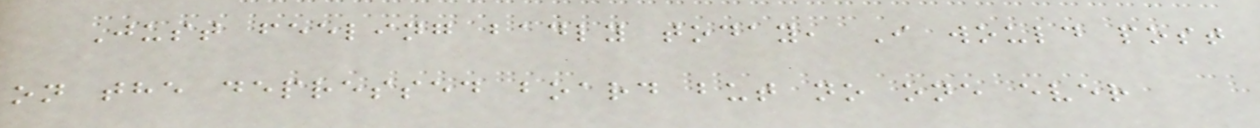Just feeling badly today, I would post
on the depressed board but no one ever
